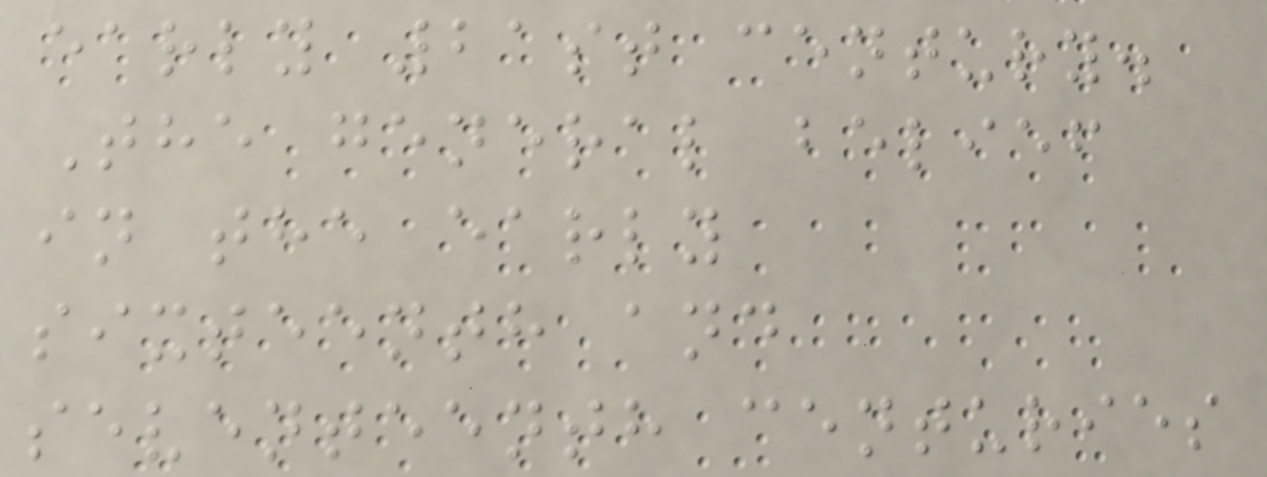early 21st century.
The general belief
in the early
sixteenth and
seventeenth centuries
